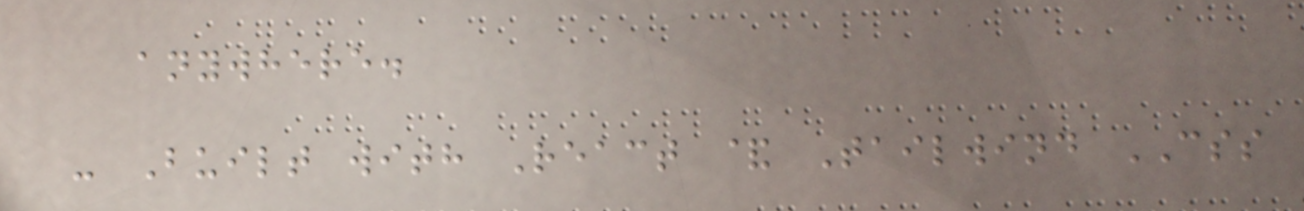anywhere.
- Built with React & Tailwind CSS
